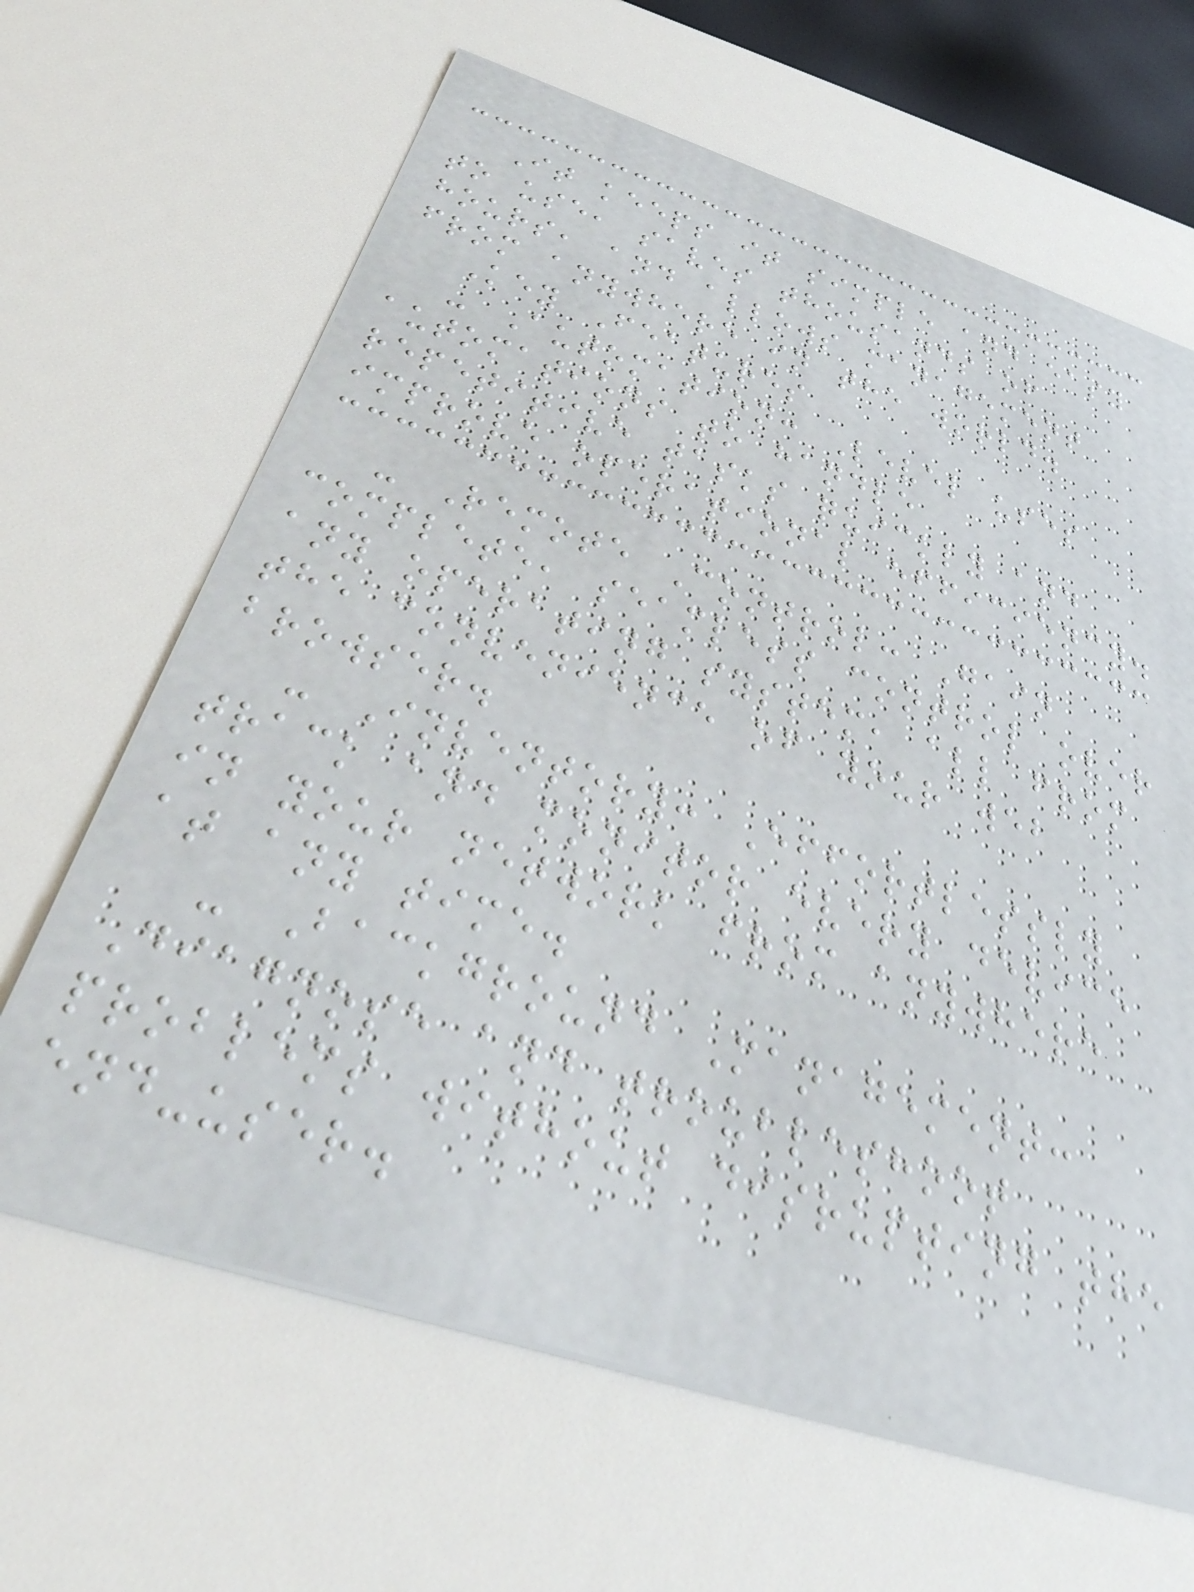It keeps it simple and easy
to use, saves thousands of
hours, and allows management
from anywhere in the world.
Key Features
- Automation: Level uses
automations to handle
repetitive tasks quickly and
improve operational efficiency.
- Remote Control: Gain
complete, seamless control over
any operating system, all from
the convenience of your web
browser.
- Inventory: Effortlessly
track and monitor every device
in your network from anywhere
at any time.
- Background Management:
Diagnose and troubleshoot
problems without disrupting the
end-user.
